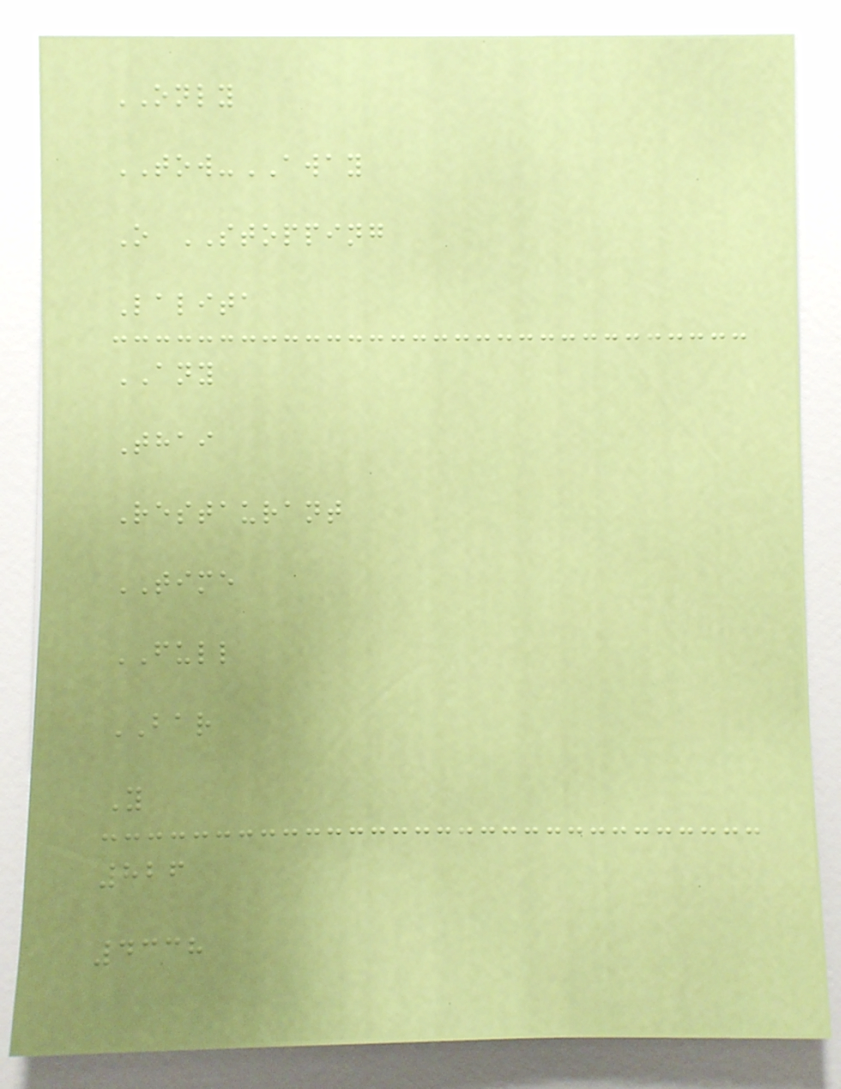ONLY
TOW-AWAY
O STOPPING
Lalita
ANY
Thai
Restaurant
TIME
FULL
BAR
Y
826
4338
